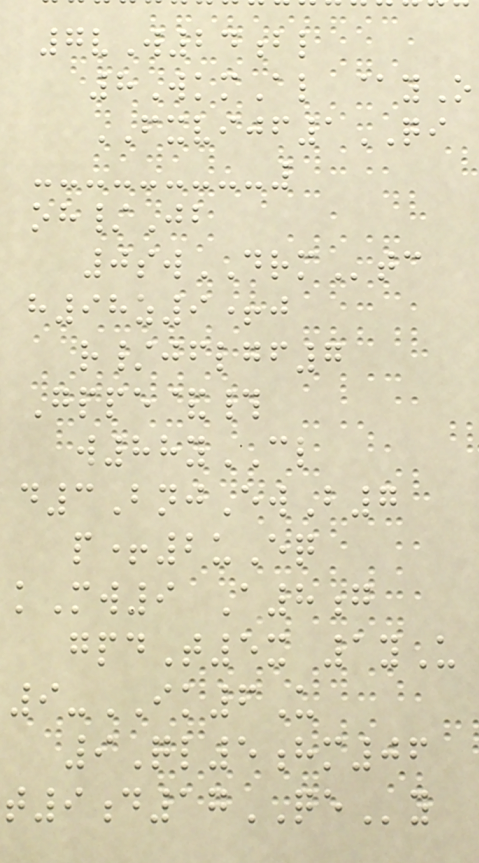7vW24bl
8WkmAl @yO
FXVIJF1QI
oh/Jb
0swDRMtc
h98z9+j
r/jflgf7
Gppe&#
w88yCL
d3BnjEwB7
p+2uEq
kMw9 A8g
gpdT5x 1yU
9-IK6U
9Ql5hm06
t9d17QEy
